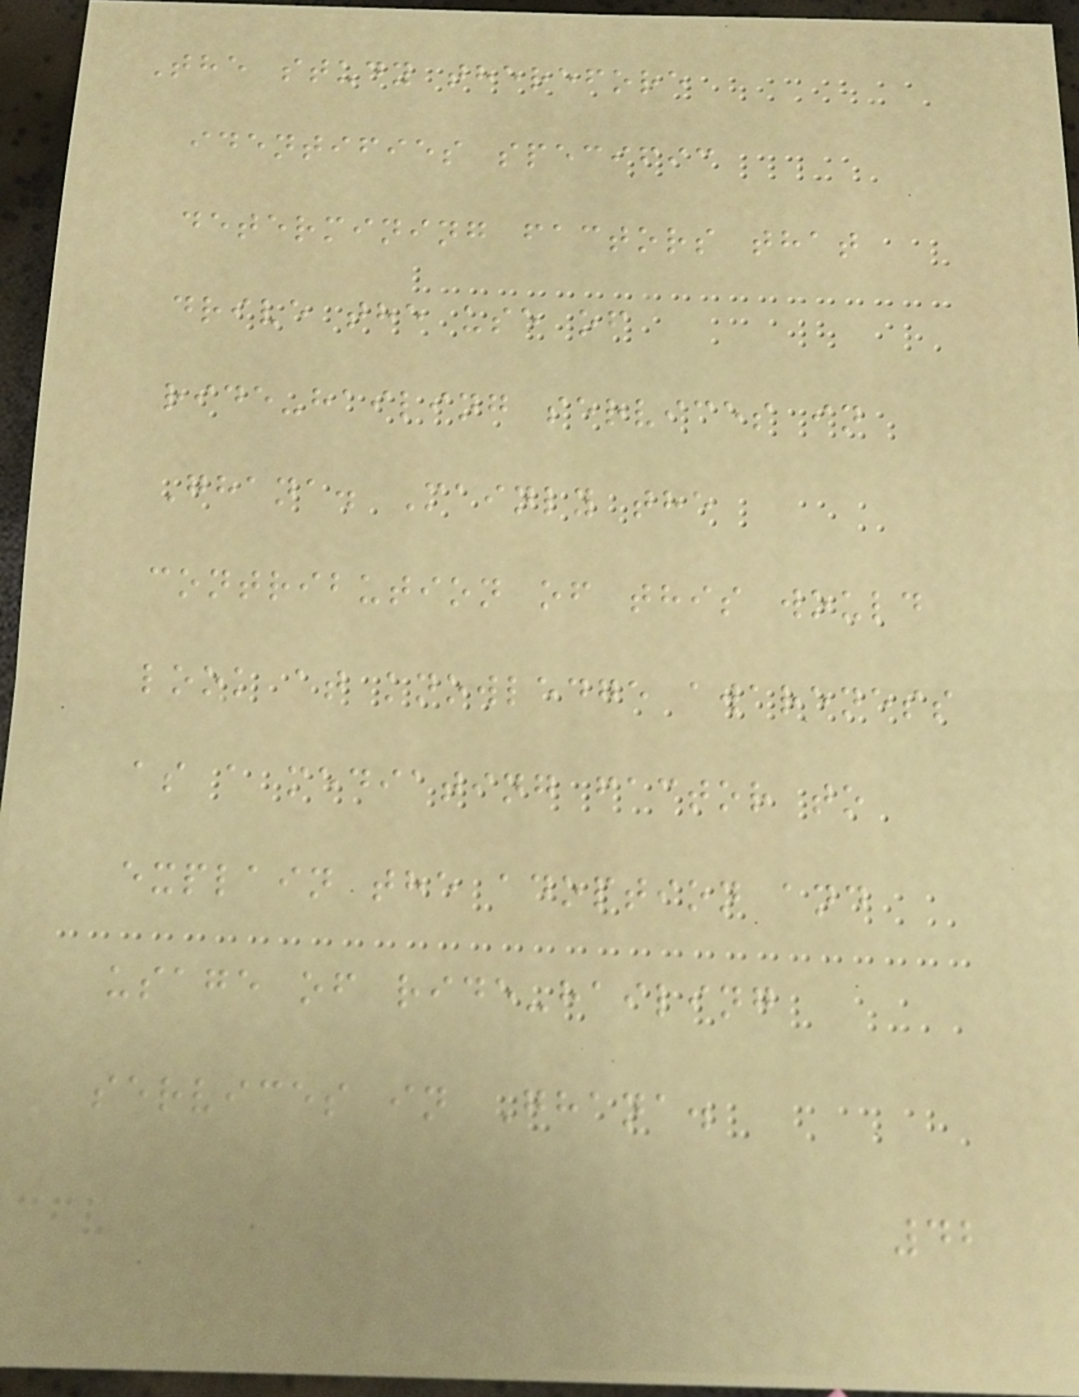The study therefore
identifies specific
determining factors that
drive the use of
ride-hailing services in
Ghana. Mainly the
contribution of this would
look at knowledge awareness
as a mediating factor to
explain the adoption and
usage of ride-hailing
services in Ghana.
42
